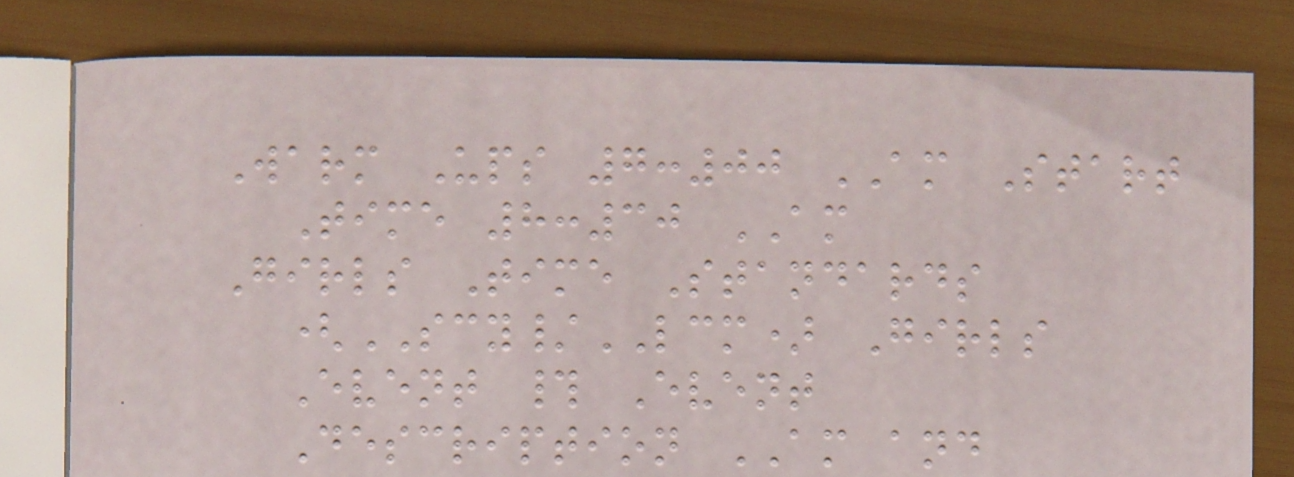Warm Ups 7:00 AM Start
Time 8:30 AM
Girls Time Standards
(SCY/LCM) Girls
Event # Event
Description AM and
